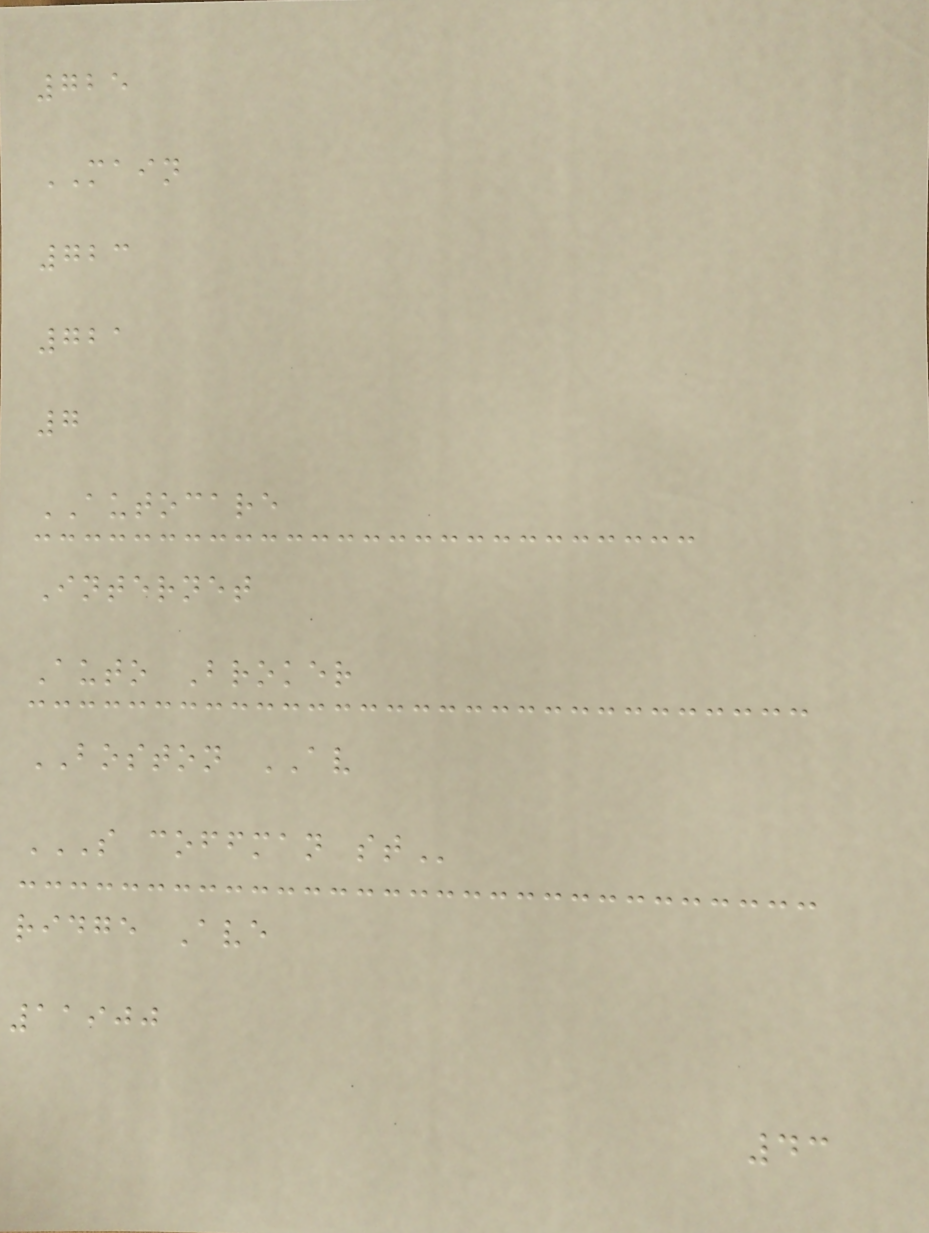725
MAIN
723
721
7
AUTOCARE
Internet
Auto Broker
BOSTON AV
S COFFMAN ST
ridge Ave
11900
43
